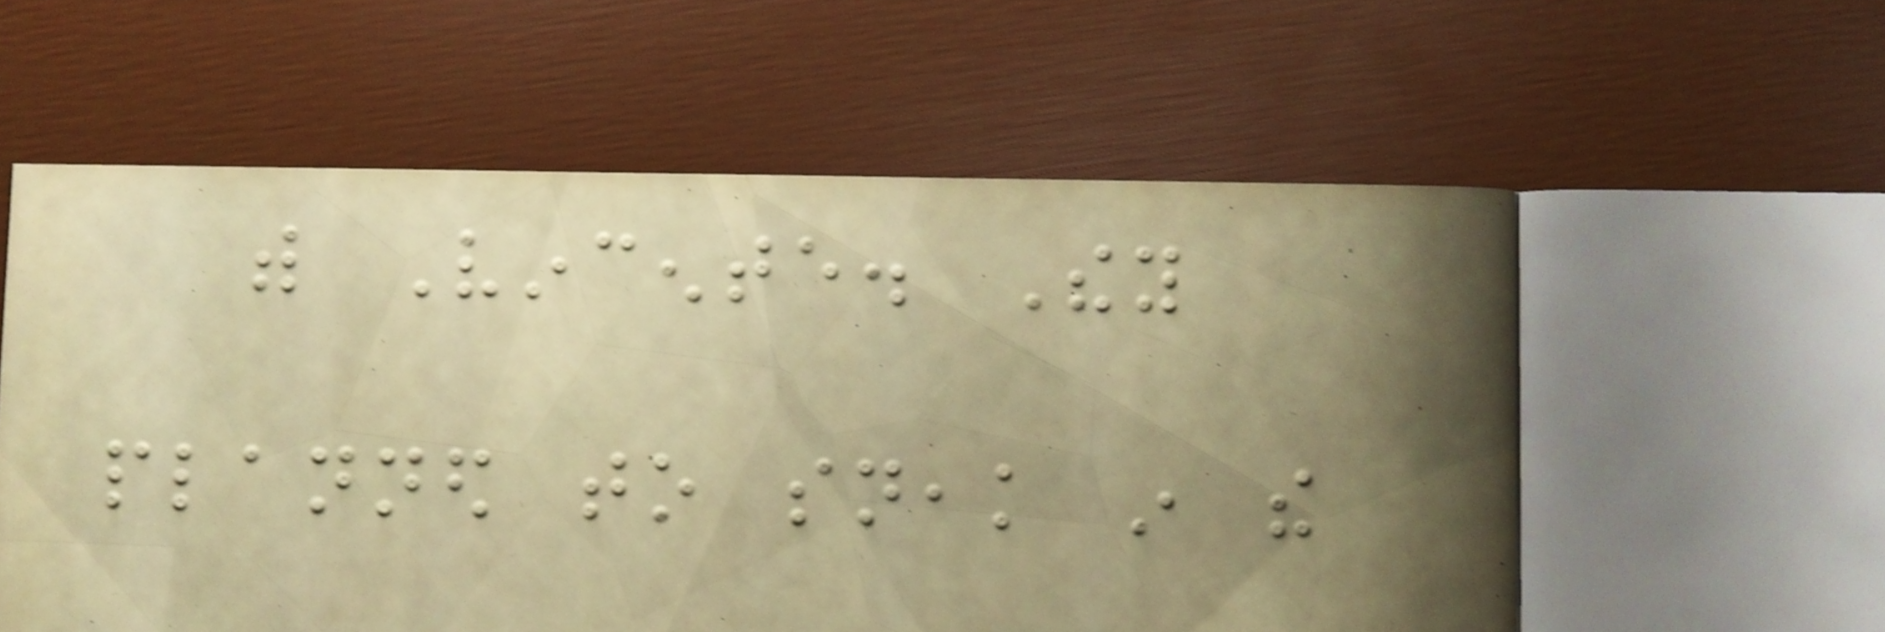with Vincente. They
planned to sneak in the
